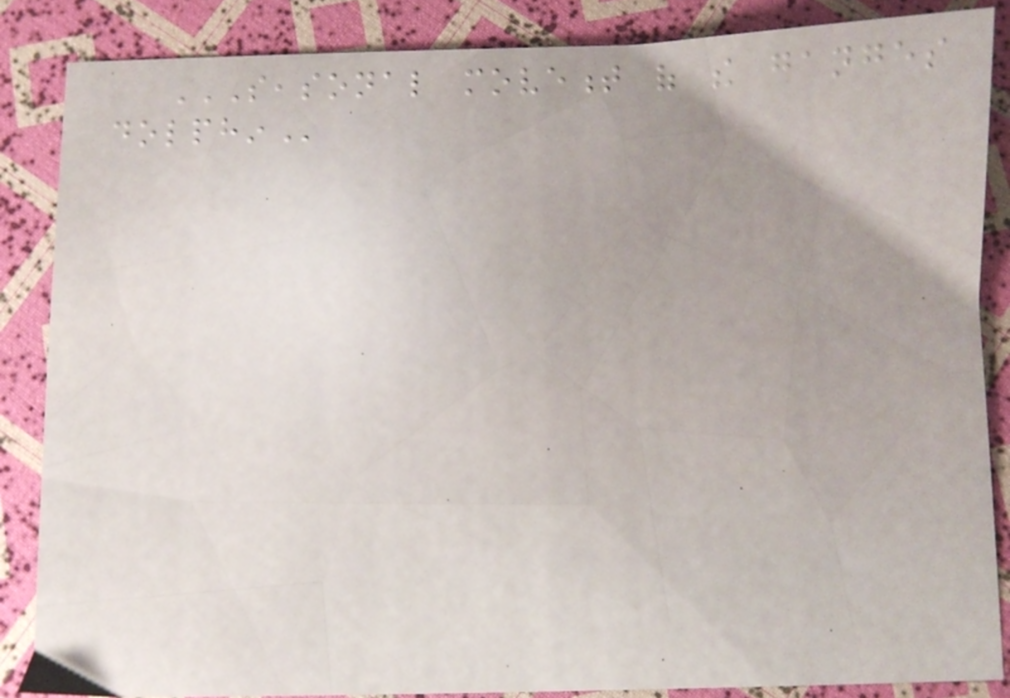SEASONAL MOVEMENT OF THE GANGES
DOLPHIN
